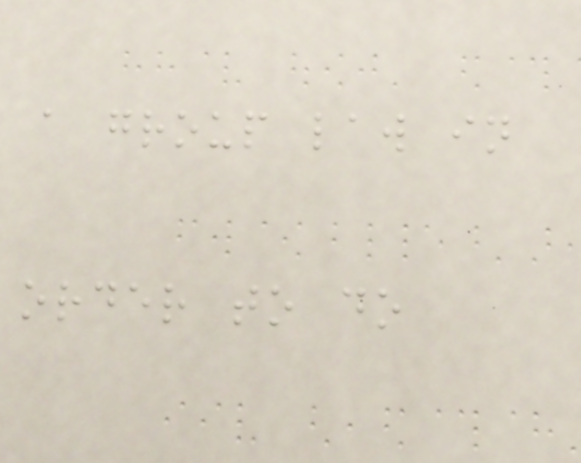a group law in
order to do
